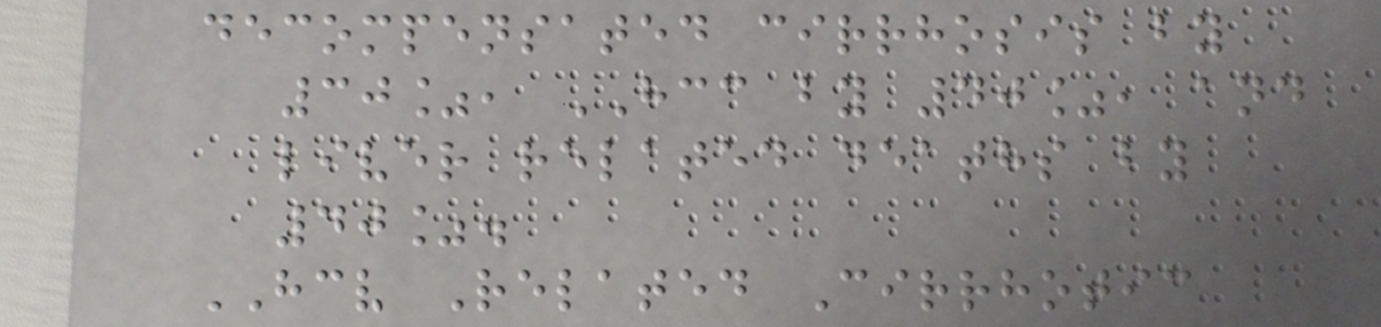decompensated cirrhosis by
30%, HCC by 40%, and
liver related deaths by
40%.
HCV Related Cirrhotic
